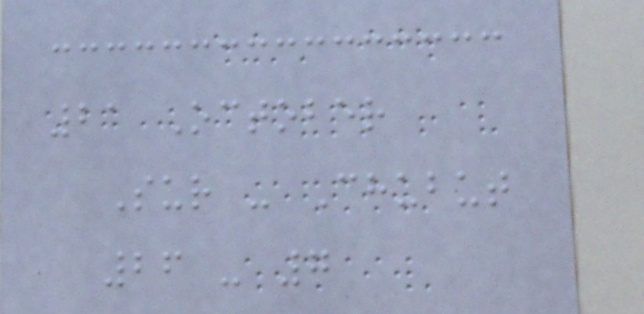21 October
Sur - Chubut
26 - 7
